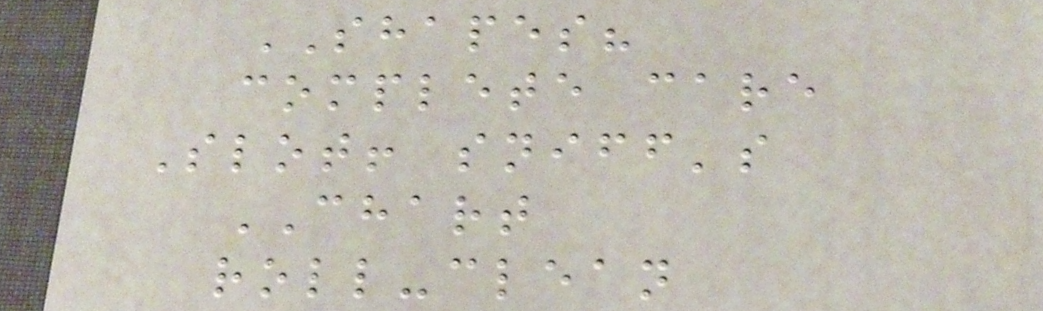SHAPES?
complete care
Slot! sniff's
CHART
roll-clean
